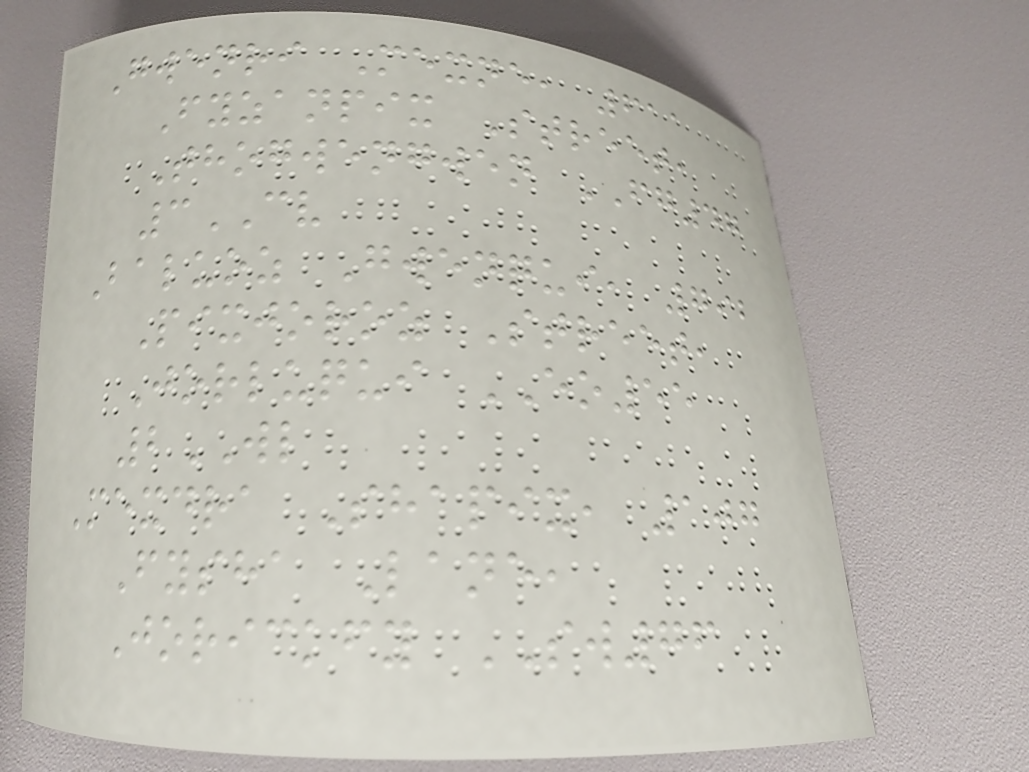Gwenri Mexne, 611
Fyzanpix Street,
Thogwengwen FG47
3CV
Baluoz Gwenqui, 792
Pixjoroz Street,
Jorluqui EO55
2WL
Mexdra Shapix, 107
Fysha Lane,
Jorickfy SW76
